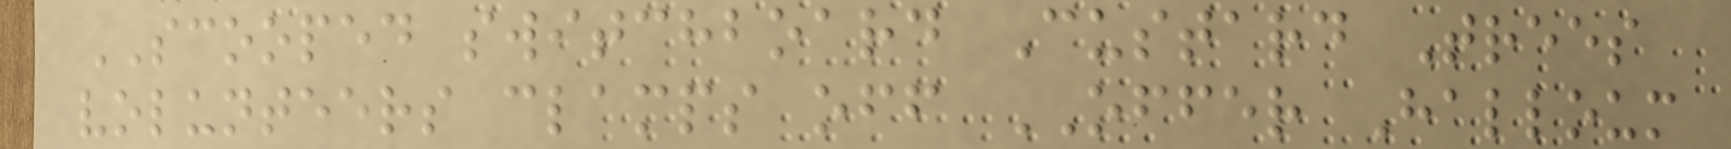SCOOPED switchboard Custard Trees
volunteers clamps off OFFER Halloum
